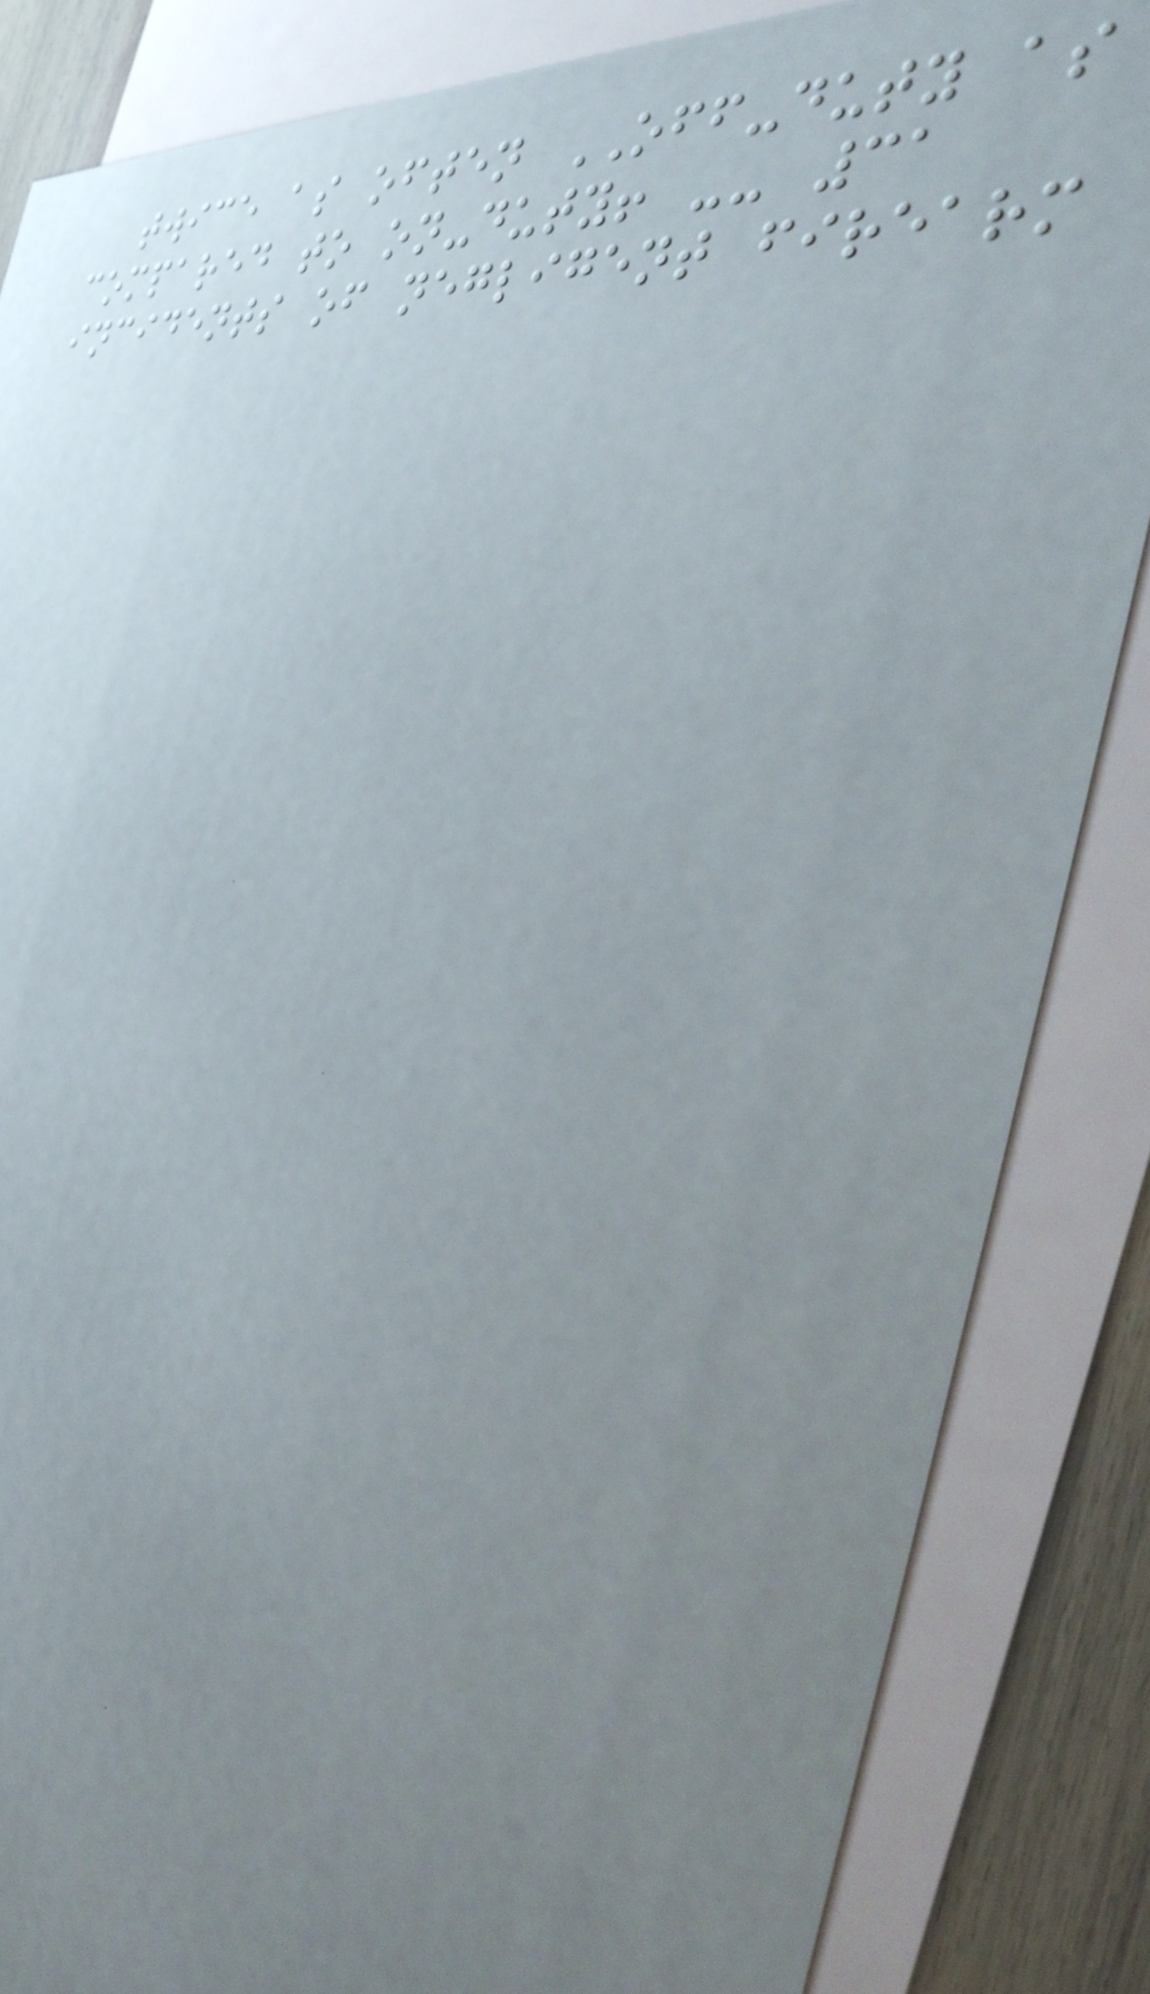twice as often OFF-duty as
compared to on-duty! -- 31
incidents of negligent firearm
